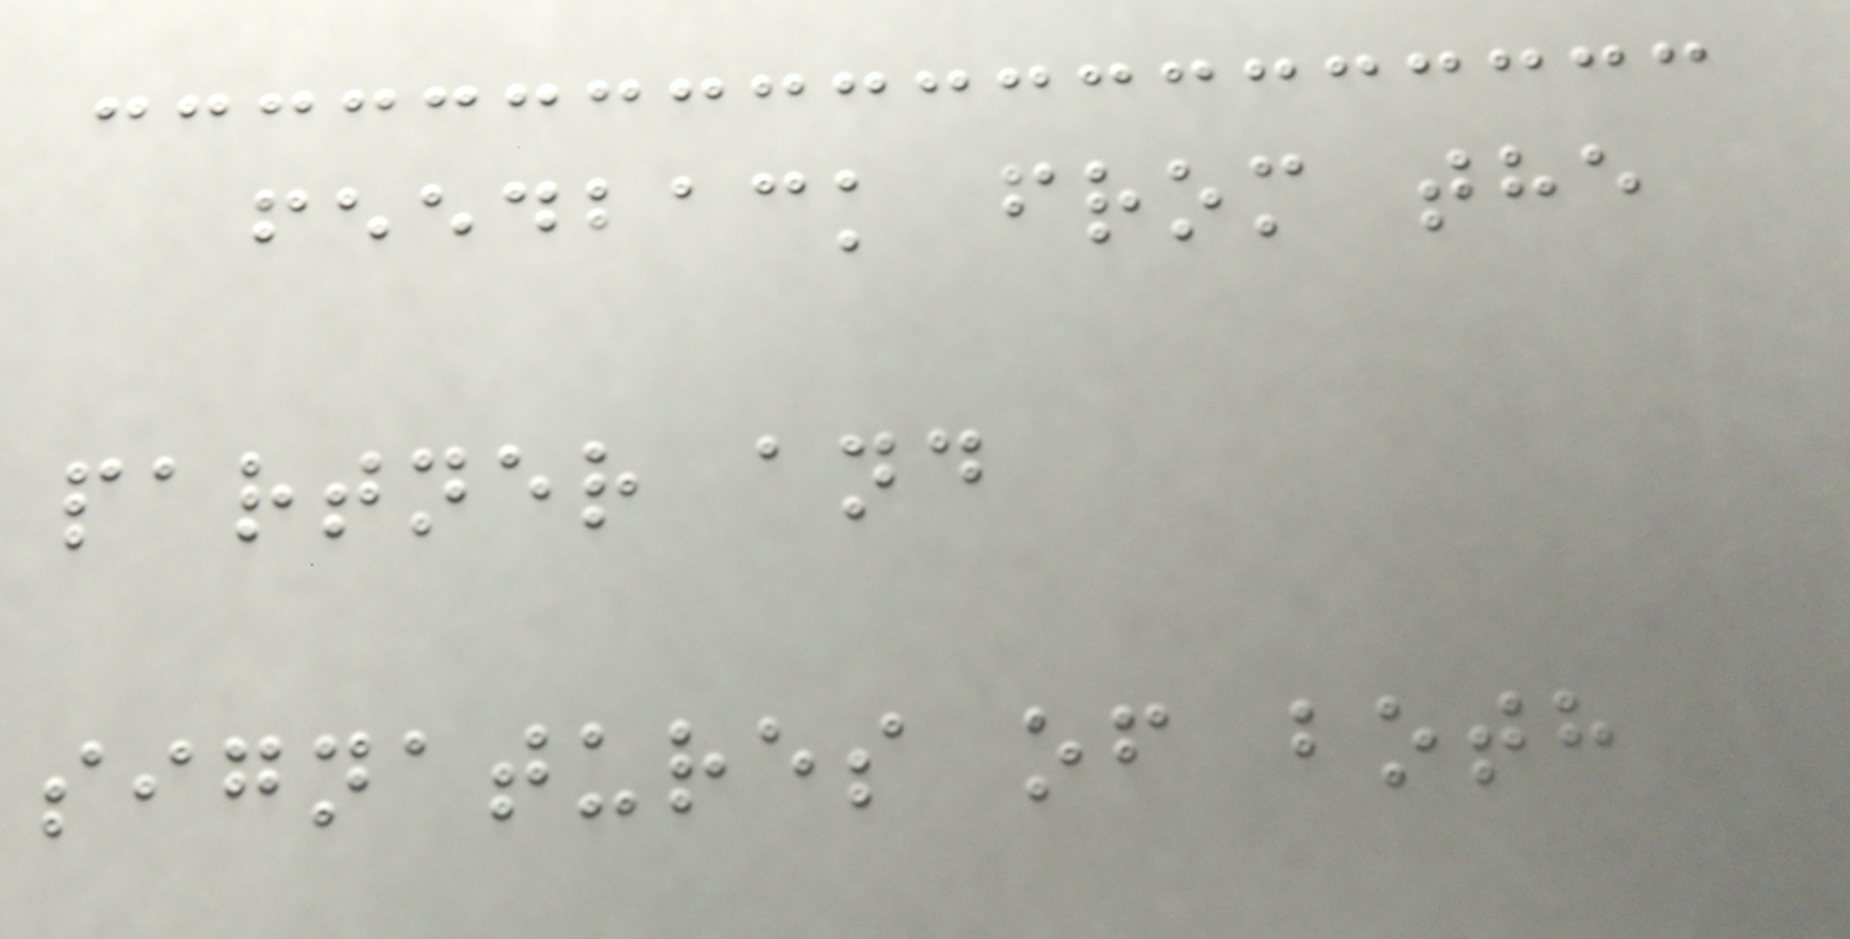feedback from the
partner and
signatures of both
